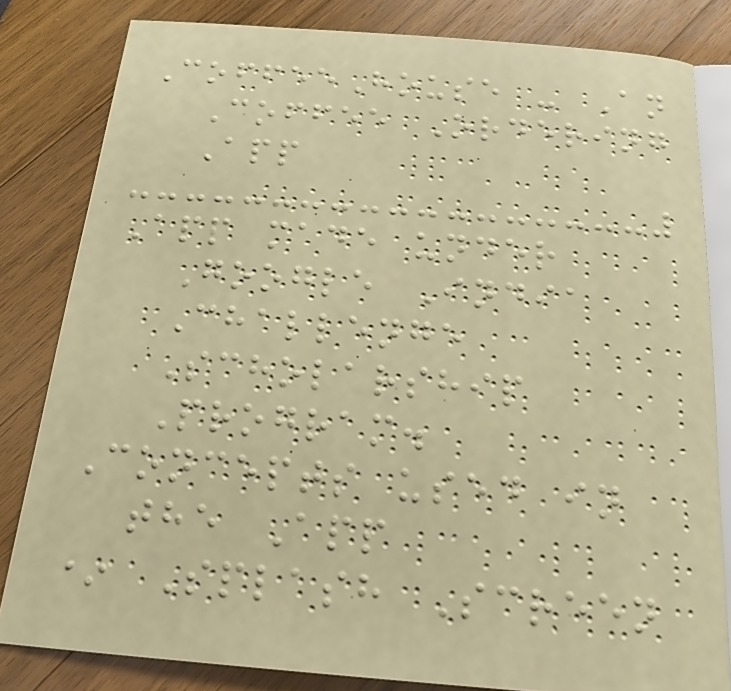CoffeeHouse - An
Coffee Ordering
App
App made under
Google India
Challenge
Scholarship
Program.
Concepts used in
the App
* Splash Screen
